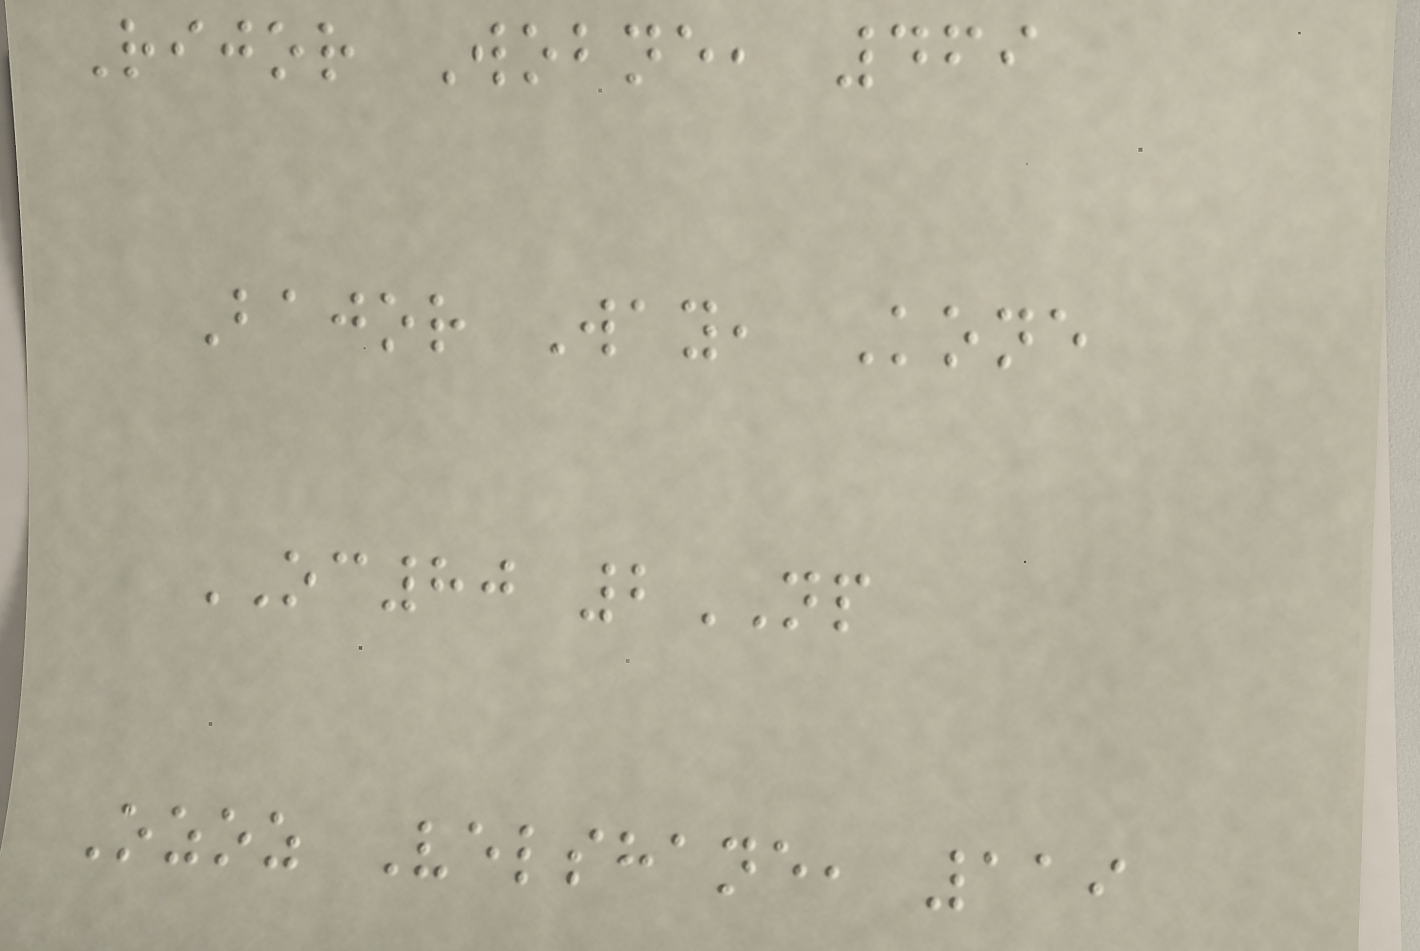Rijor Wobne, 469
Bajor Way, Kone
OC80 2NP
Ozoz Velshane, 119
